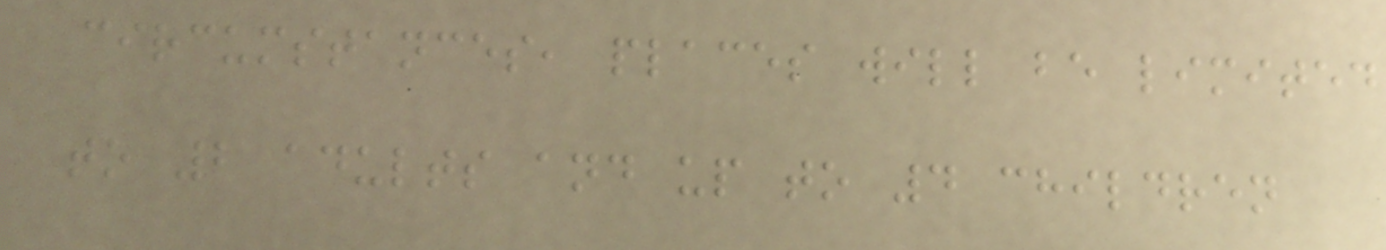circumstances, places will be limited
to 2 adults and up to 4 children
